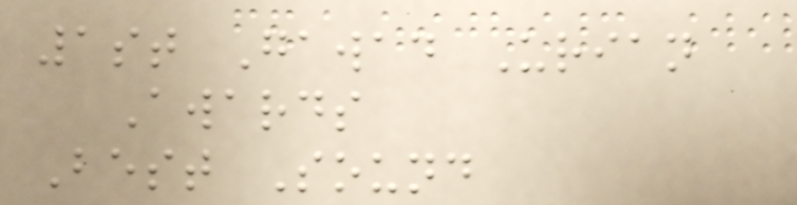1st Gawad Urian
Awards
Best Sound
